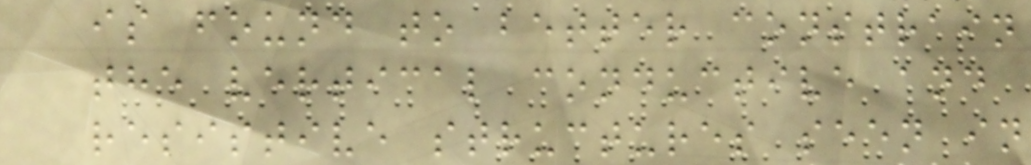is found to better constrain
the vertical conductive and
resistive structures seen in
